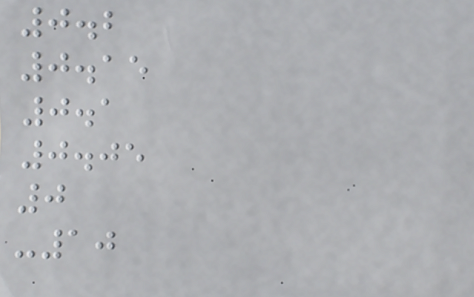0.2
0.15
0.1
0.05
0
-10
